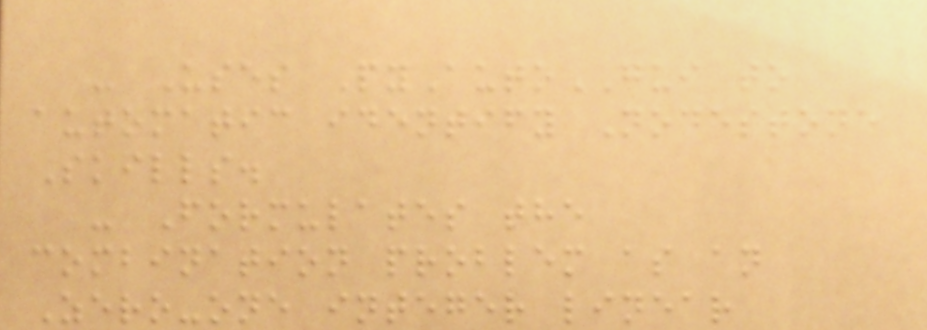- Uses PyAutoGUI to
automatic identify Nodestone
Skills.
- Formulates the
combination problem as an
Zero-one integer linear
